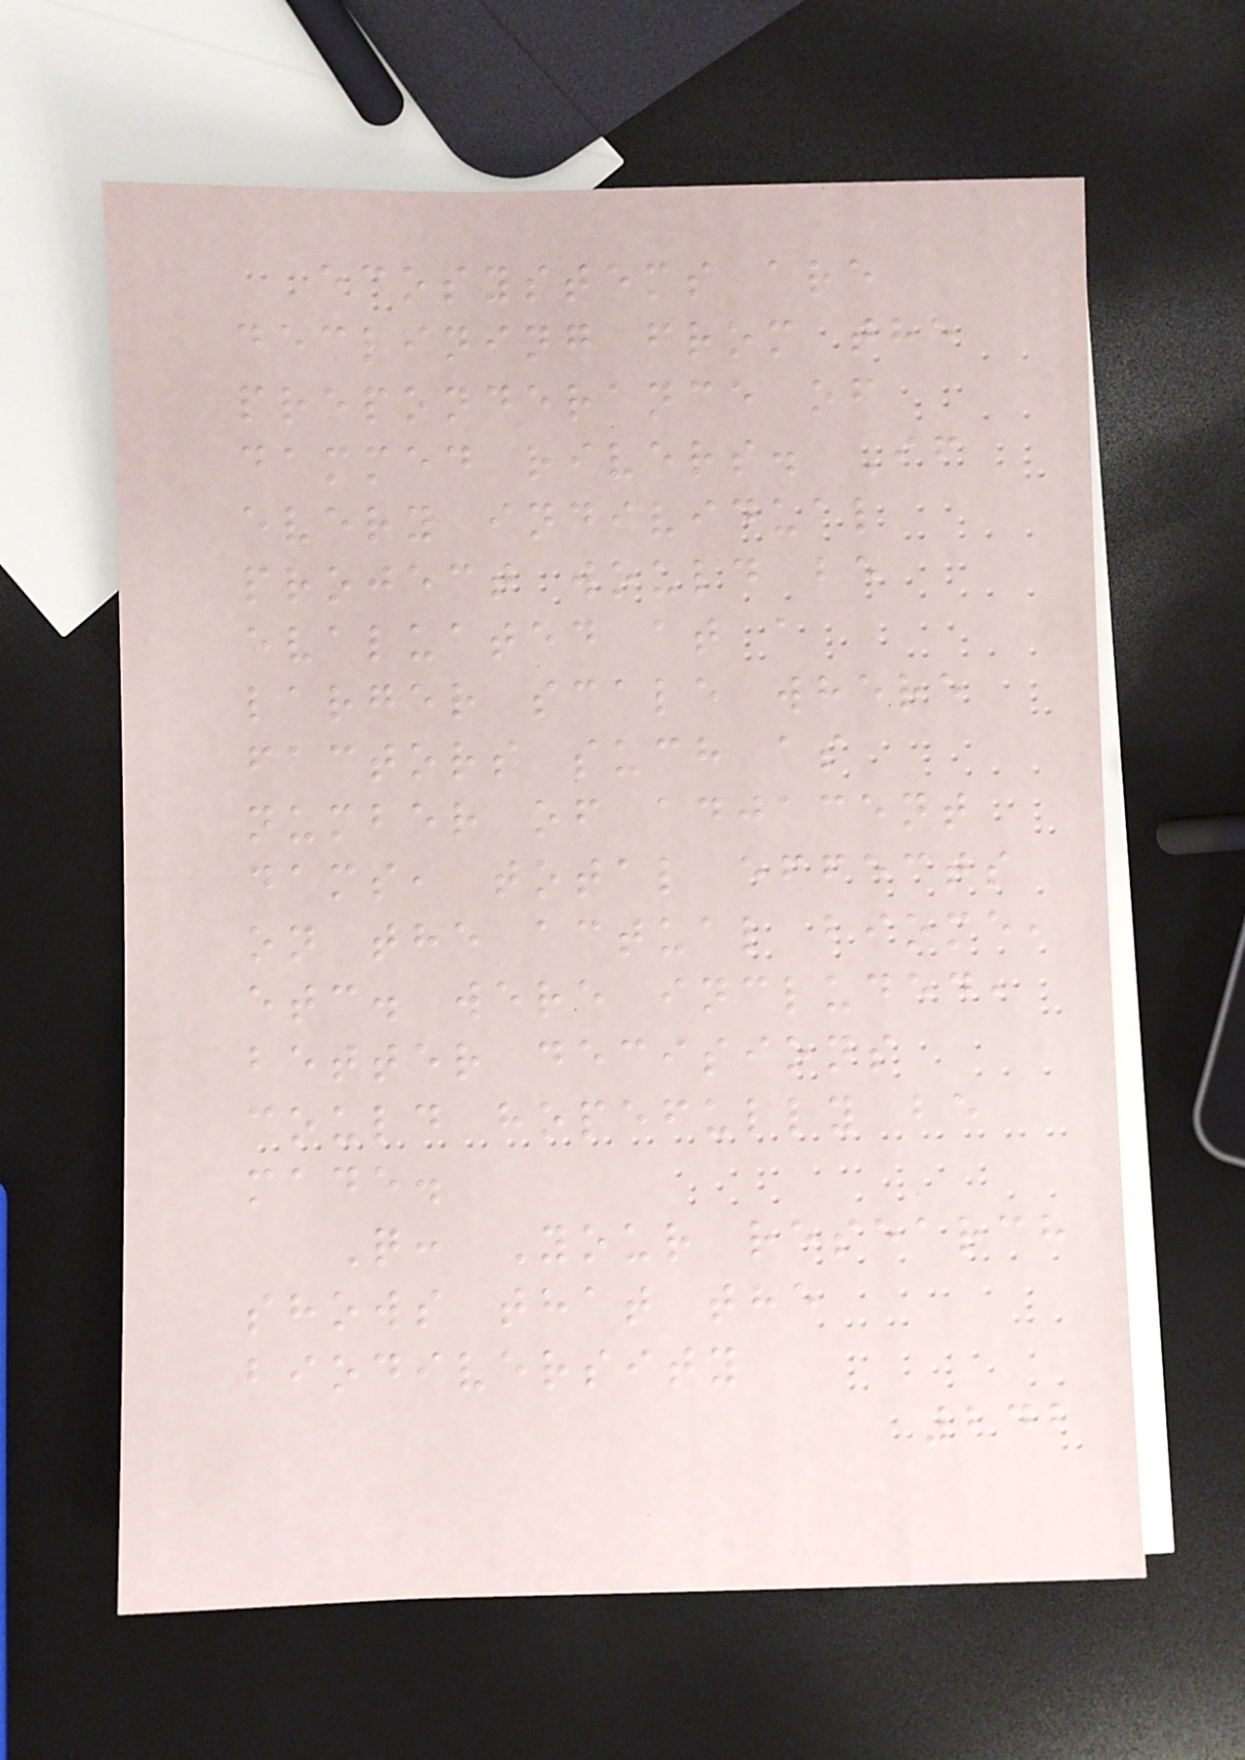ecosystems are
declining from the
preponderance of
dammed rivers. If
every individual
project would be
evaluated at a
larger scale where
factors such as
number of adjacent
dams, total effects
on the actual biome,
etc. were included,
better decisions
could hopefully be
made.
Q: Your research
shows that the
biodiversity
242
